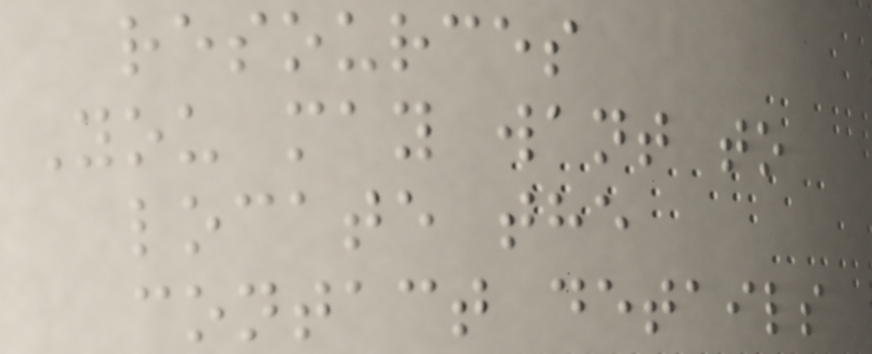resources
You may want to
locate the
contact details
